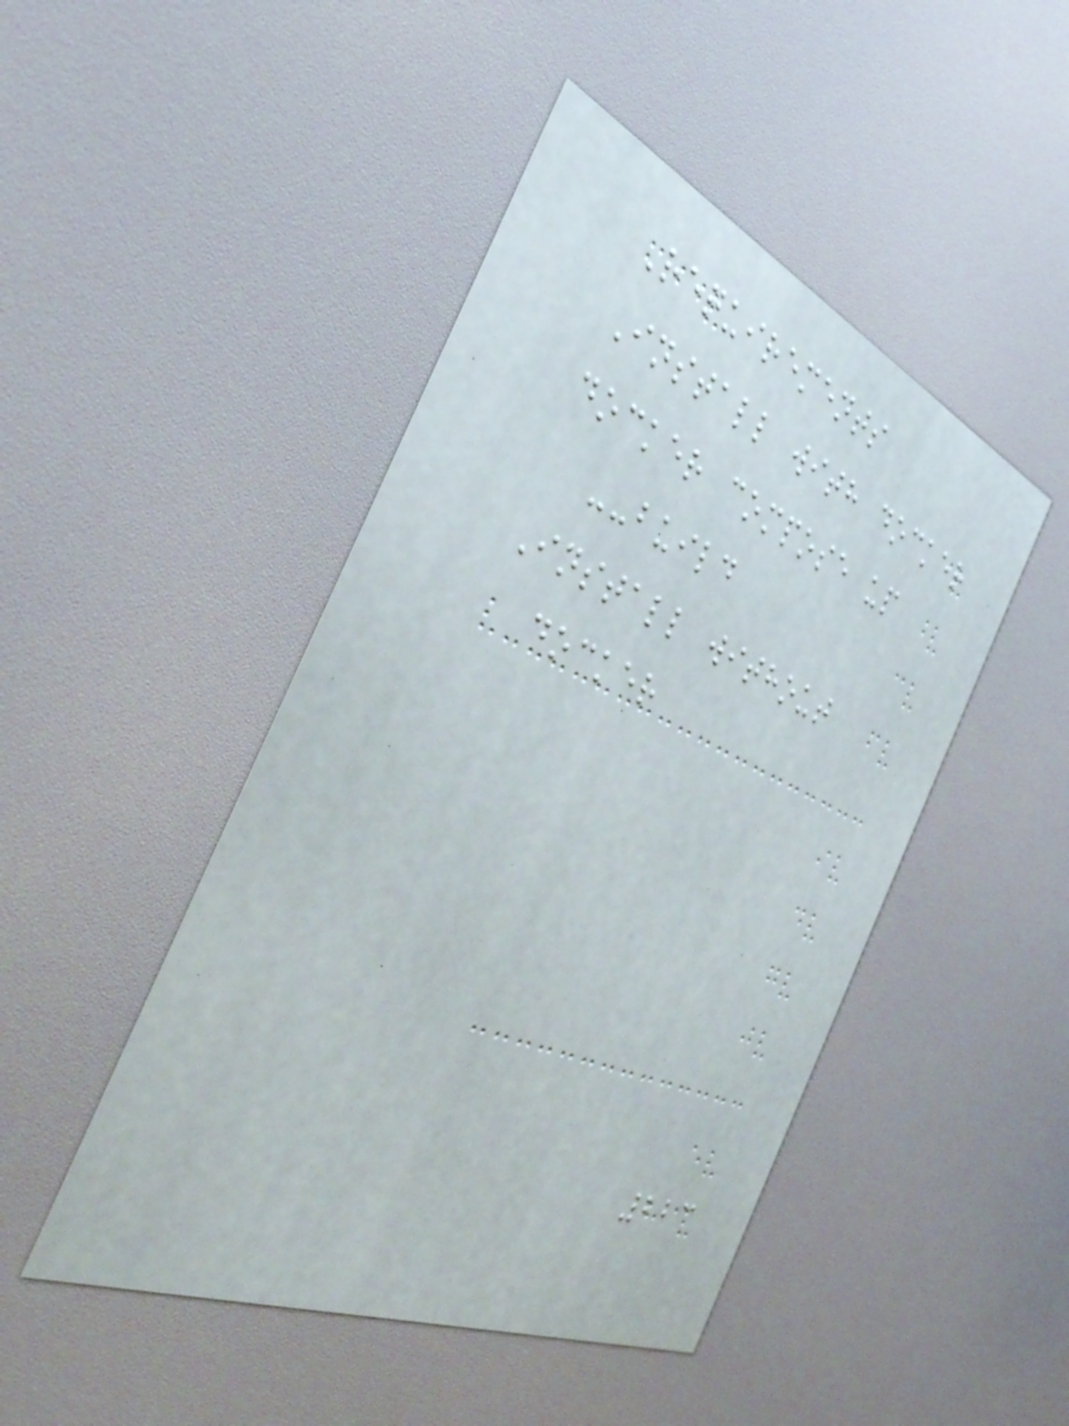Requirements
Install with docker
docker compose up
--build
Install without
docker
223
